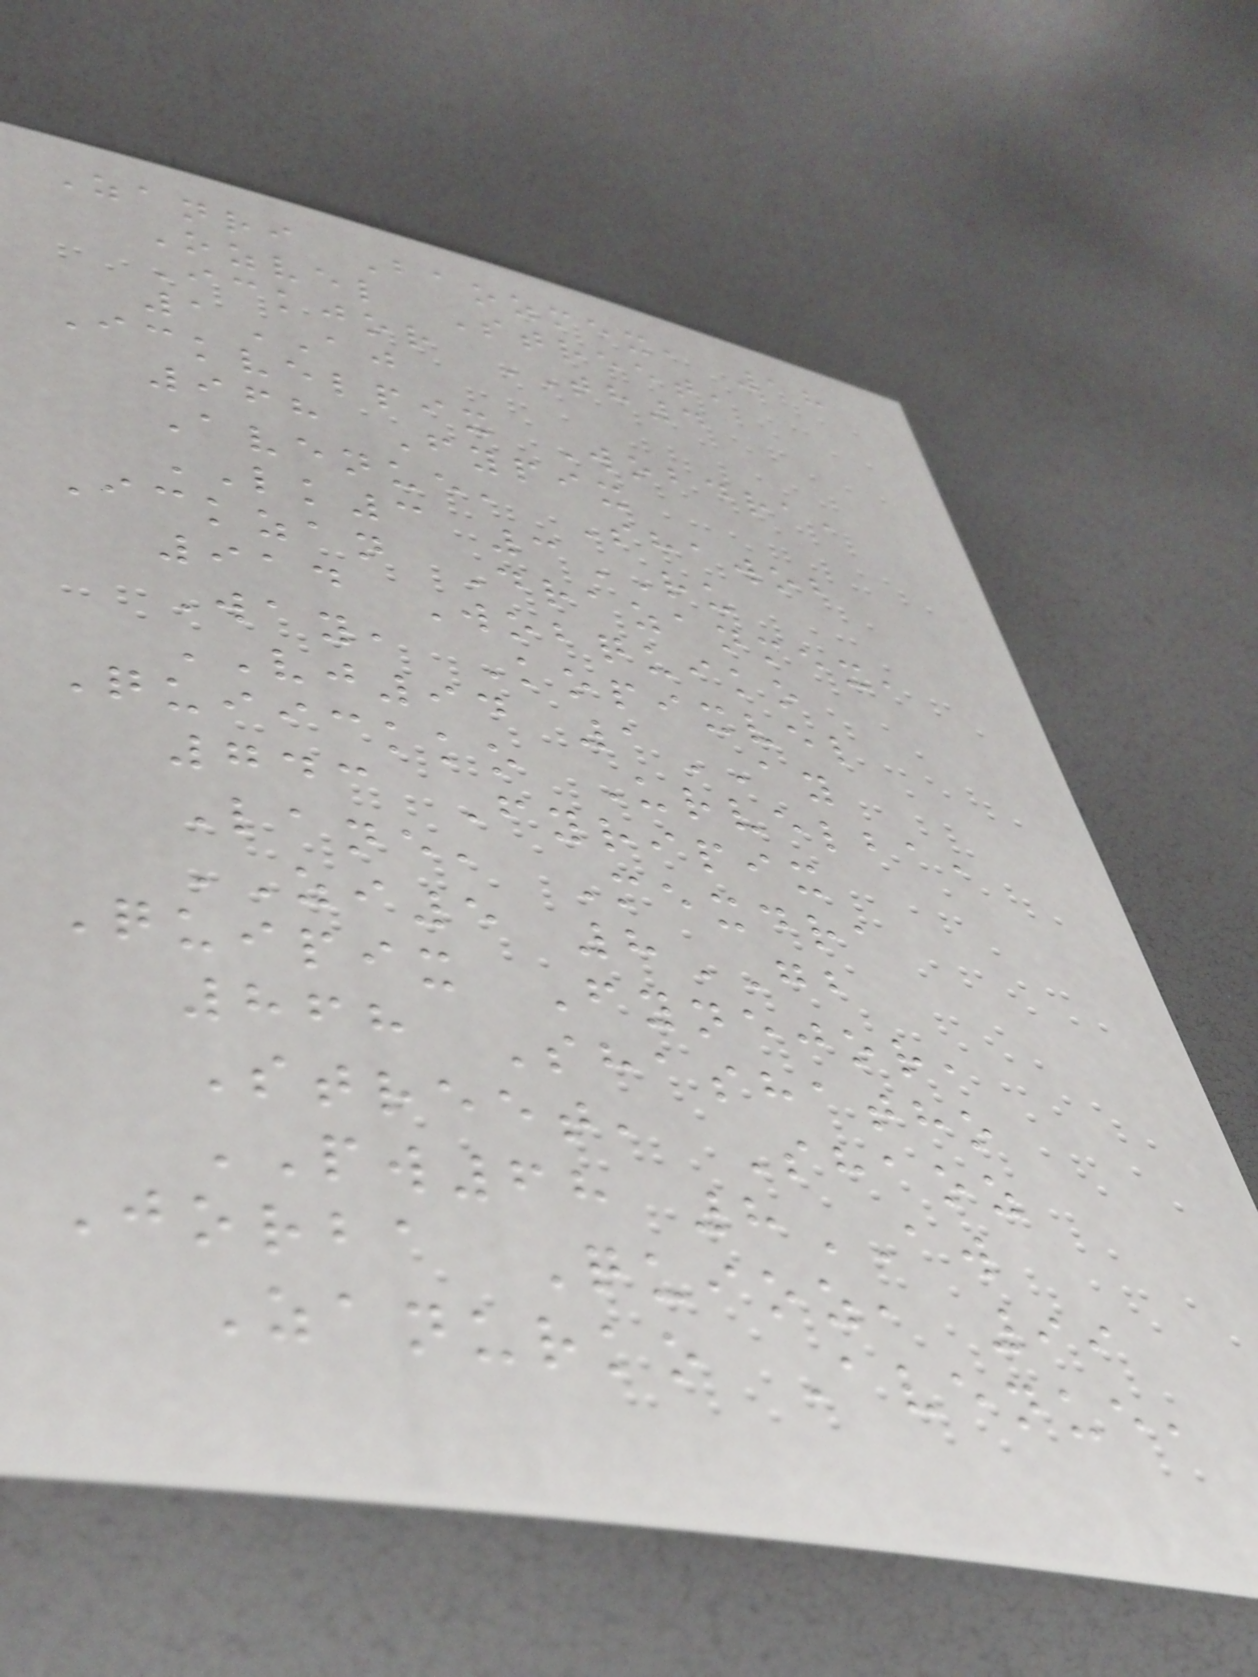Zanri Baozmex, 18
Ozvel Street,
Ickjor TH4
1AJ
Ickvelpix Wobdra,
968 Fypix
Avenue, Shawob
LK3 3RU
Ickzan Drazanmex,
914 Wobquiko
Way, Kopixvel
VJ94 1AY
Quiickko Urvelba,
743 Fyripix
Lane, Mexdra
ZI5 8GB
Quipix Fynejor,
868 Shashatho
Street, Shaoz
PW68 8AW
Jorba Quioz, 99
Zanurko Avenue,
